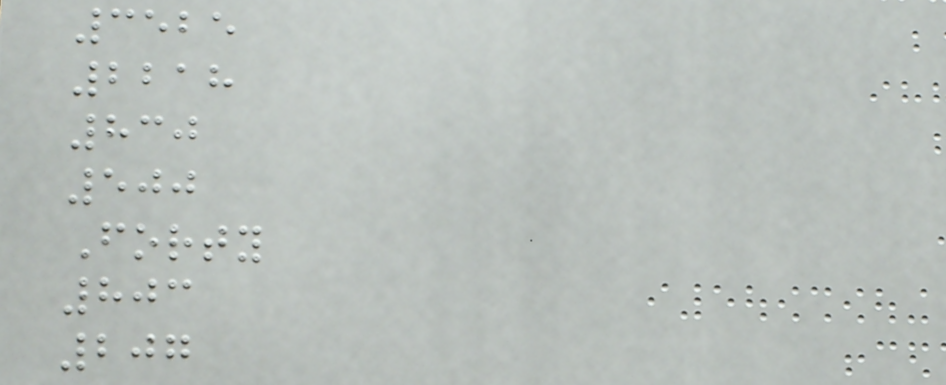3525
2218
830
500
Forty
803
207
